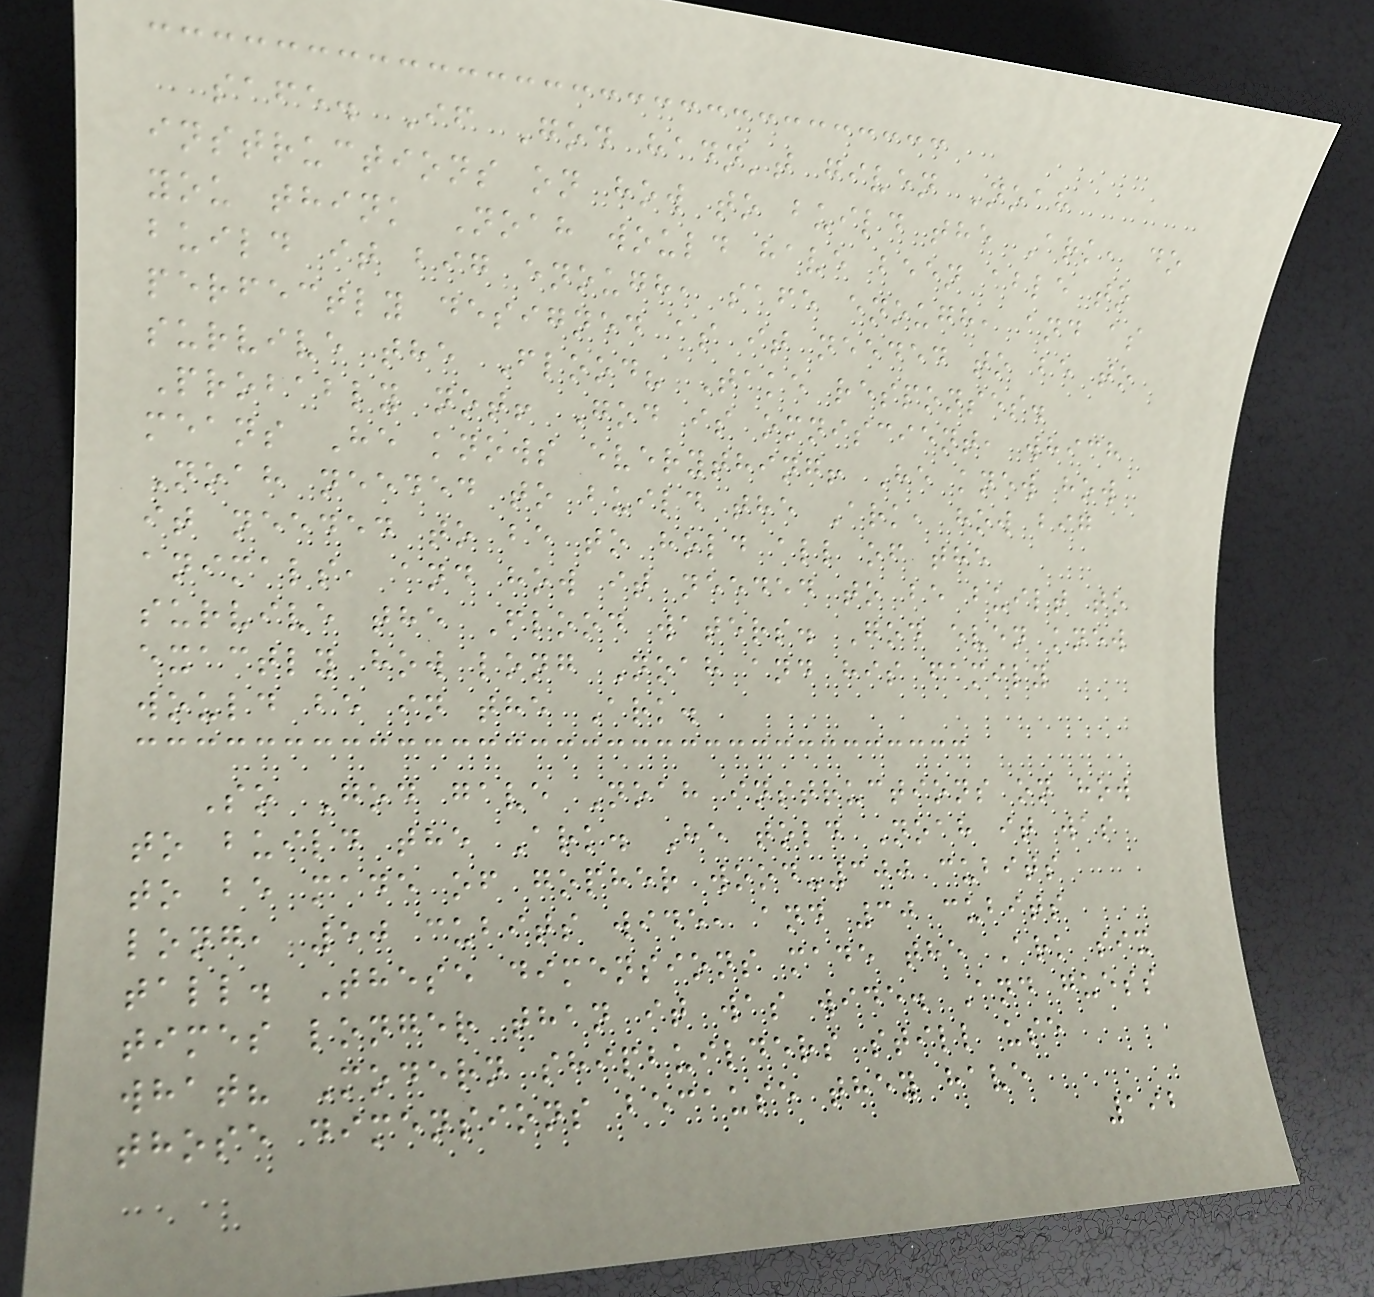safe. If God hadn't given Noah
instructions on how to build the Ark, do
you think Noah would have been able to
build it big enough, safe enough, and as
perfectly designed as it needed to be to
survive the Flood? Take responses.
Probably not! God is omniscient, which
means He knows everything! He knew how
Noah needed to build the Ark, how big
it needed to be to hold all of the
animals, and how it needed to be built to
survive the Flood waters. God even knew
exactly how long Noah and his family
would be in the Ark.
So God gave Noah instructions on how
to build the Ark. He told Noah it was
to be made of gopher wood-300 cubits
long, 50 cubits wide, and 30 cubits
tall. These dimensions made the Ark six
times longer than it was wide. And guess
what? Modern shipbuilders still use
those dimensions because they have
192
